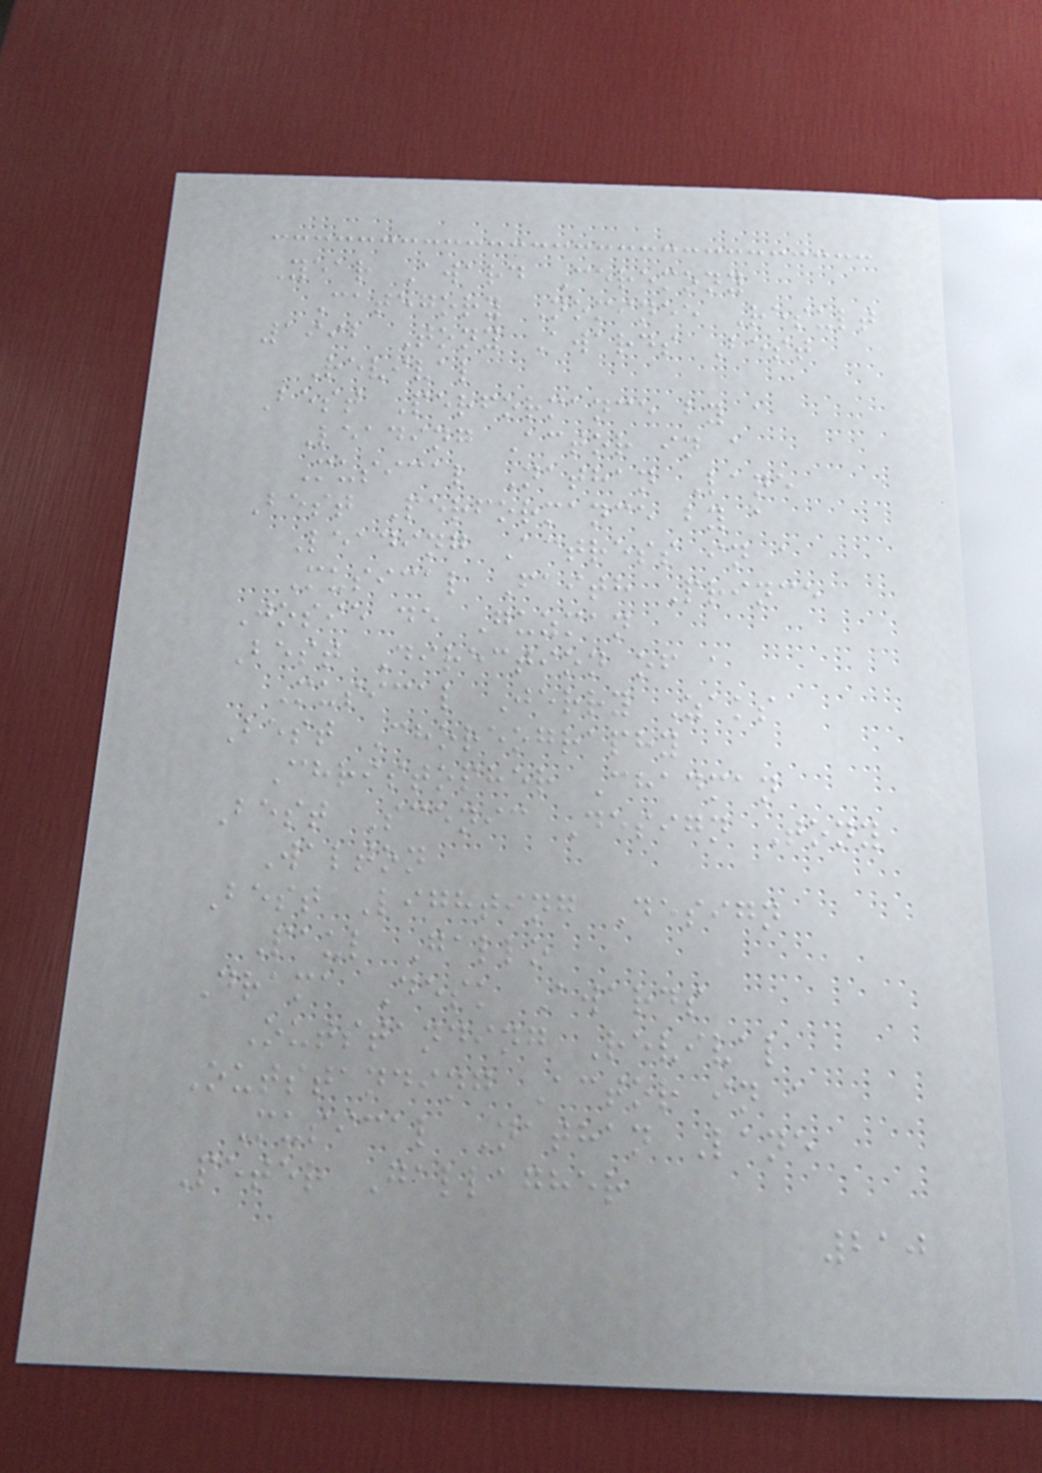Year Award Ceremony
Category Nominee Result
1992 Tony Awards Best
Revival
Best Performance by a
Leading Actor in a
Musical Nathan Lane
Best Performance by a
Leading Actress in a
Musical Faith Prince
Josie de Guzman
Best Direction of a
Musical Jerry Zaks
Best Choreography
Christopher Chadman
Best Scenic Design Tony
Walton
Best Lighting Design
Paul Gallo
Drama Desk Awards
Outstanding Revival
Outstanding Actor in a
Musical Nathan Lane
Peter Gallagher
210
